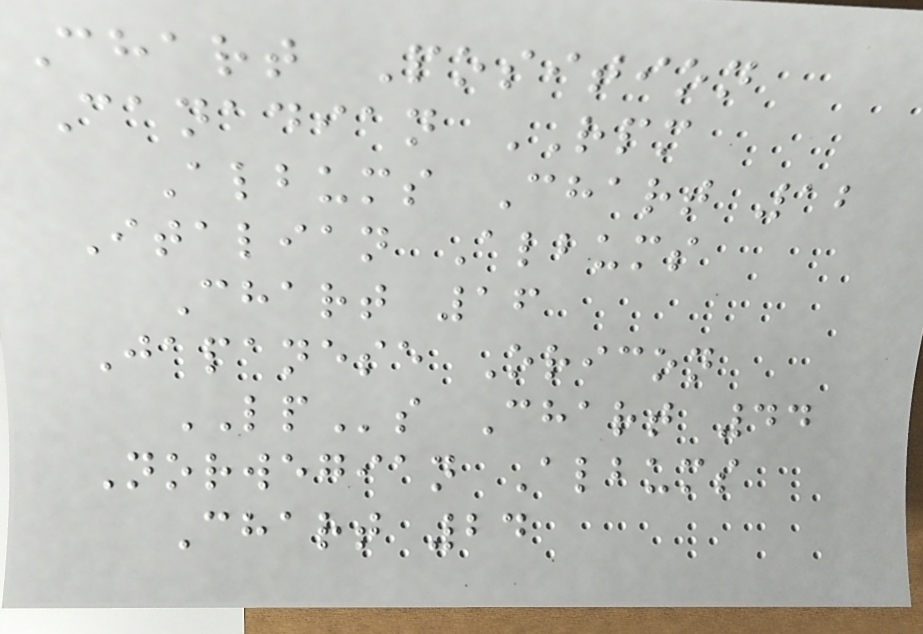Chart Position
Canadian RPM
Albums Chart 12
Italian Albums
Chart 16
Japanese Oricon
LPs Chart 44
Norwegian Albums
Chart 24
